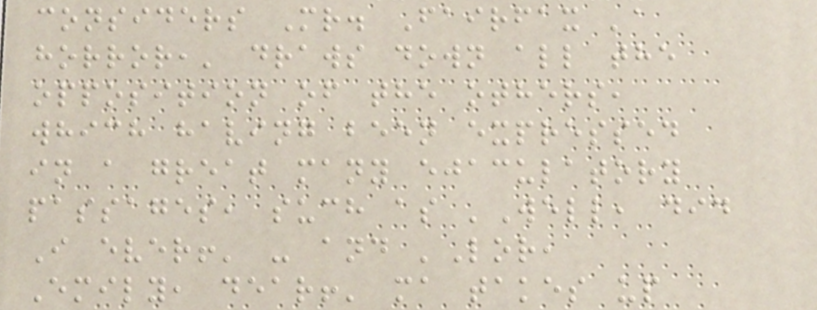considers Mr. Fairfax 'a
horror,' draws down all the
opposition of the others,
which having been expressed
in a great many ejaculatory
passages, such as 'Well, did
I ever!' - and 'Lor,
Emily, dear!' ma takes up
